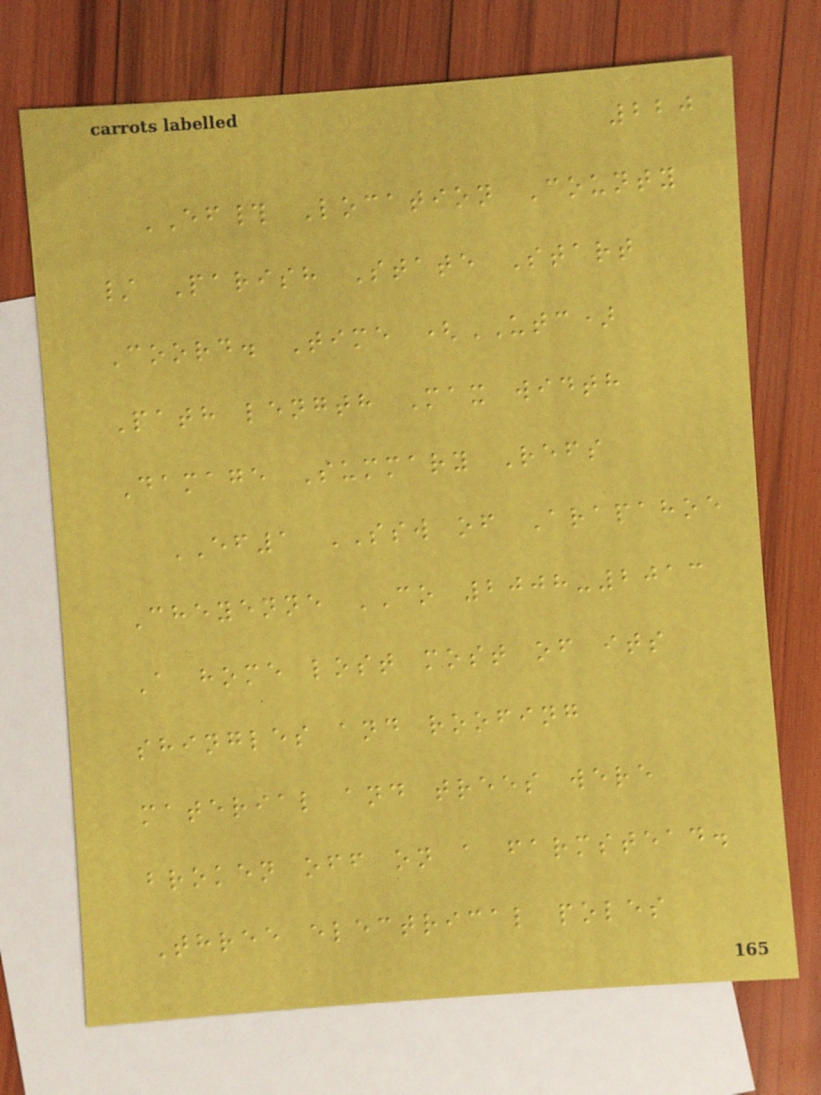220
EF# Location County
/ Parish State Start
Coord. Time (UTC)
Path length Max width
Damage Summary Refs
EF1 SSW of Arapahoe
Cheyenne CO 2008-2013
A home lost most of its
shingles and roofing
material and trees were
broken off on a farmstead.
Three electrical poles
